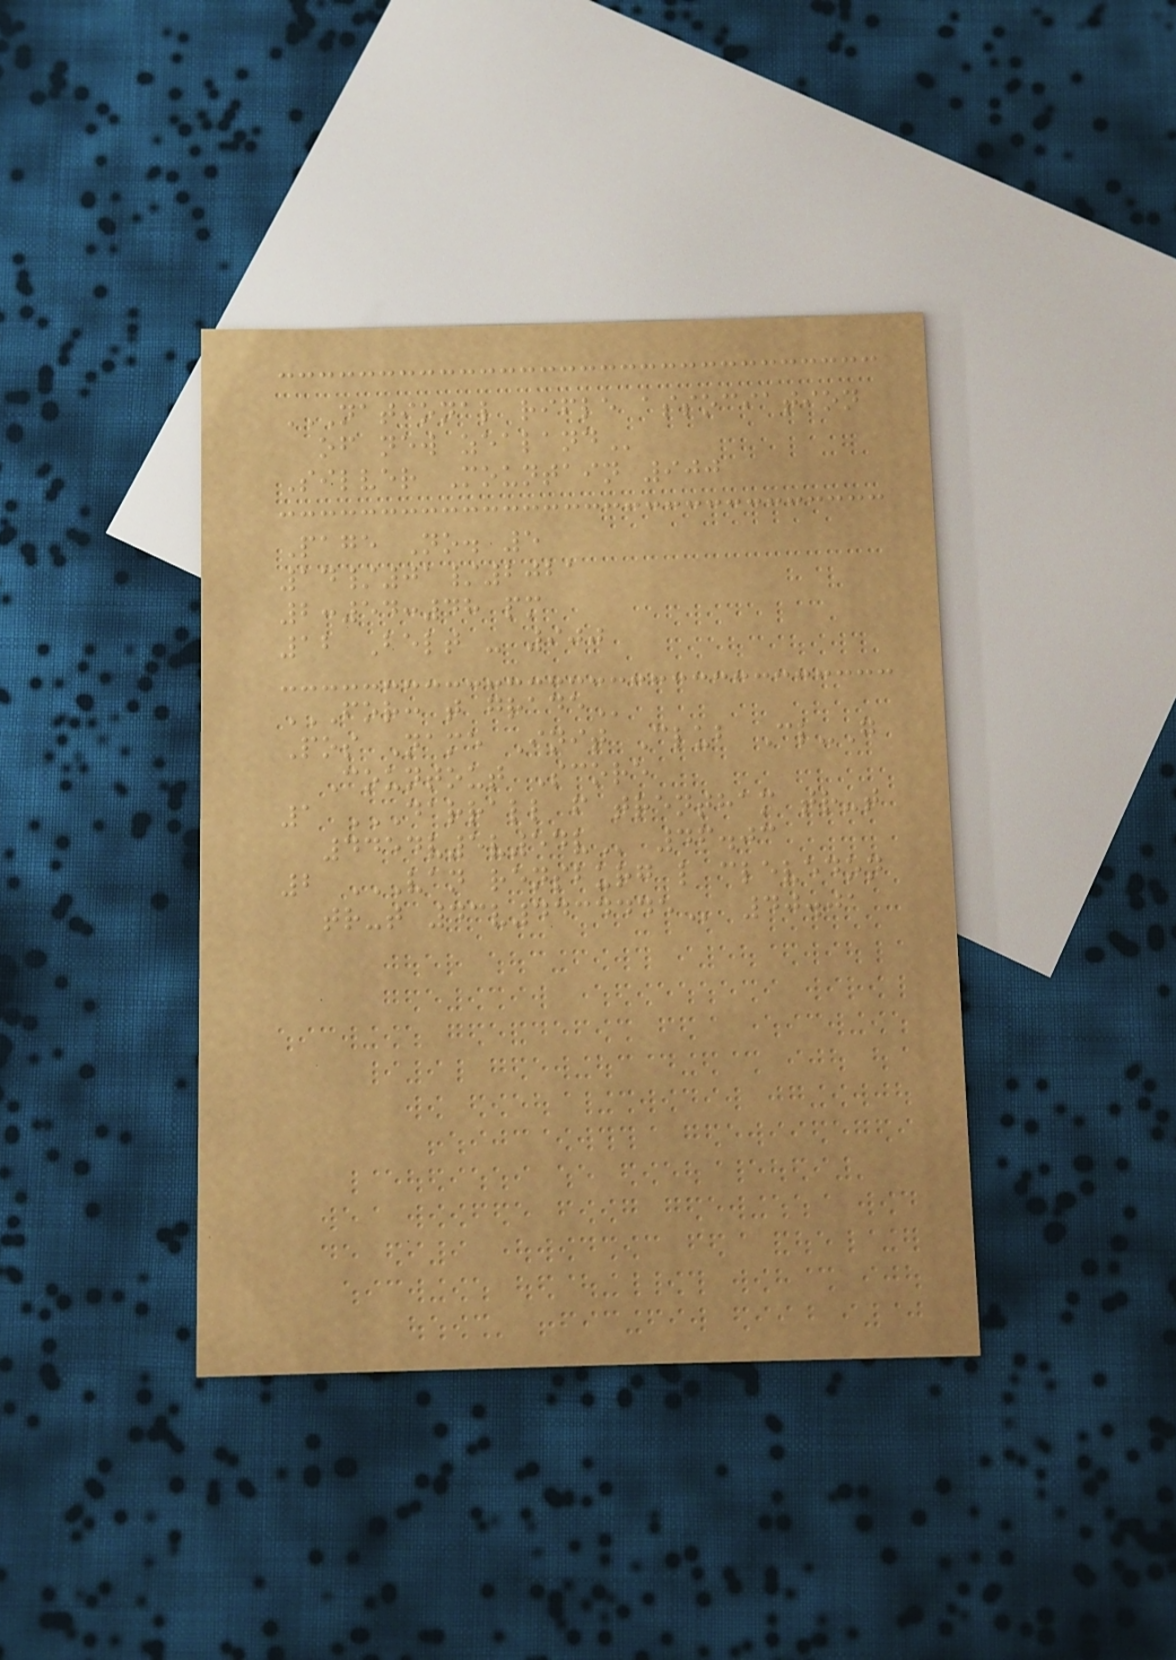NATIONAL RIFLE ASSOCIATION
OF NEW ZEALAND
Silver Mountain 900
Page No. 5
14/01/2021
2:54:48 pm
12 Belt - 900
FOR: T GRADE
Pos Name Init Club Cl-G
Countout Score
1 DARRALL F TRENTHAM TR-T
4454V5V54V 46.03
2 VAN RENSBURG L CLEVEDON
TR-T 43V4434445 40.01
